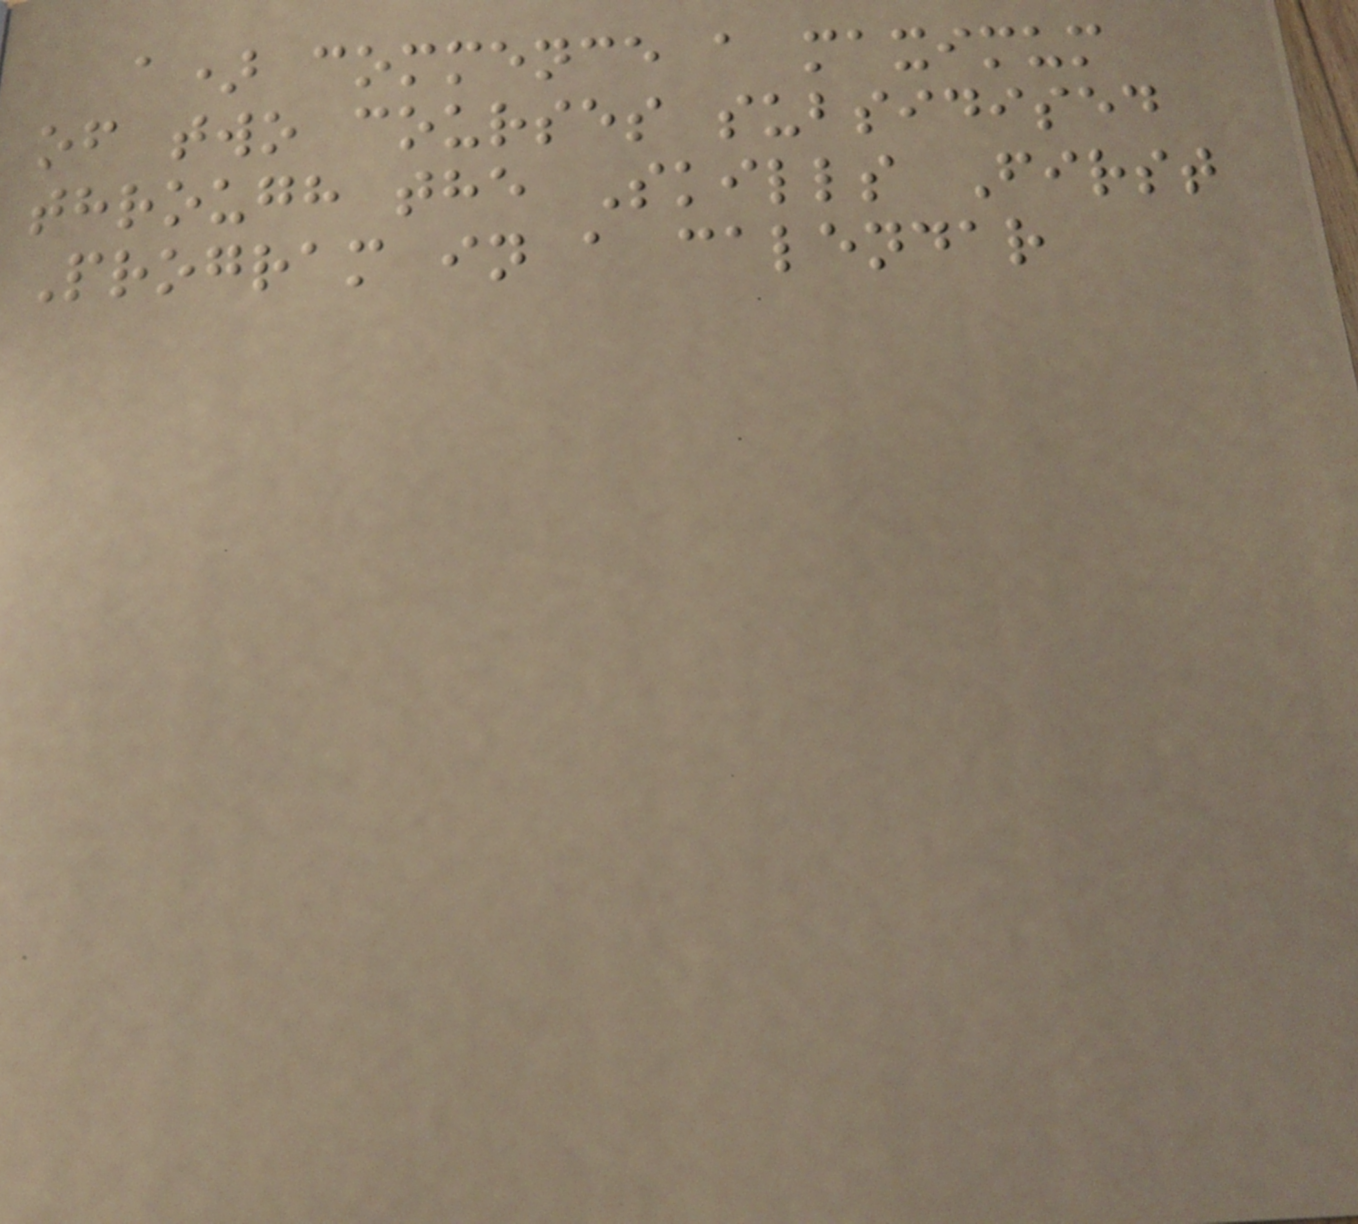a) commence a maximum
of two courses subsidised
through the Skills First
Program in a calendar
